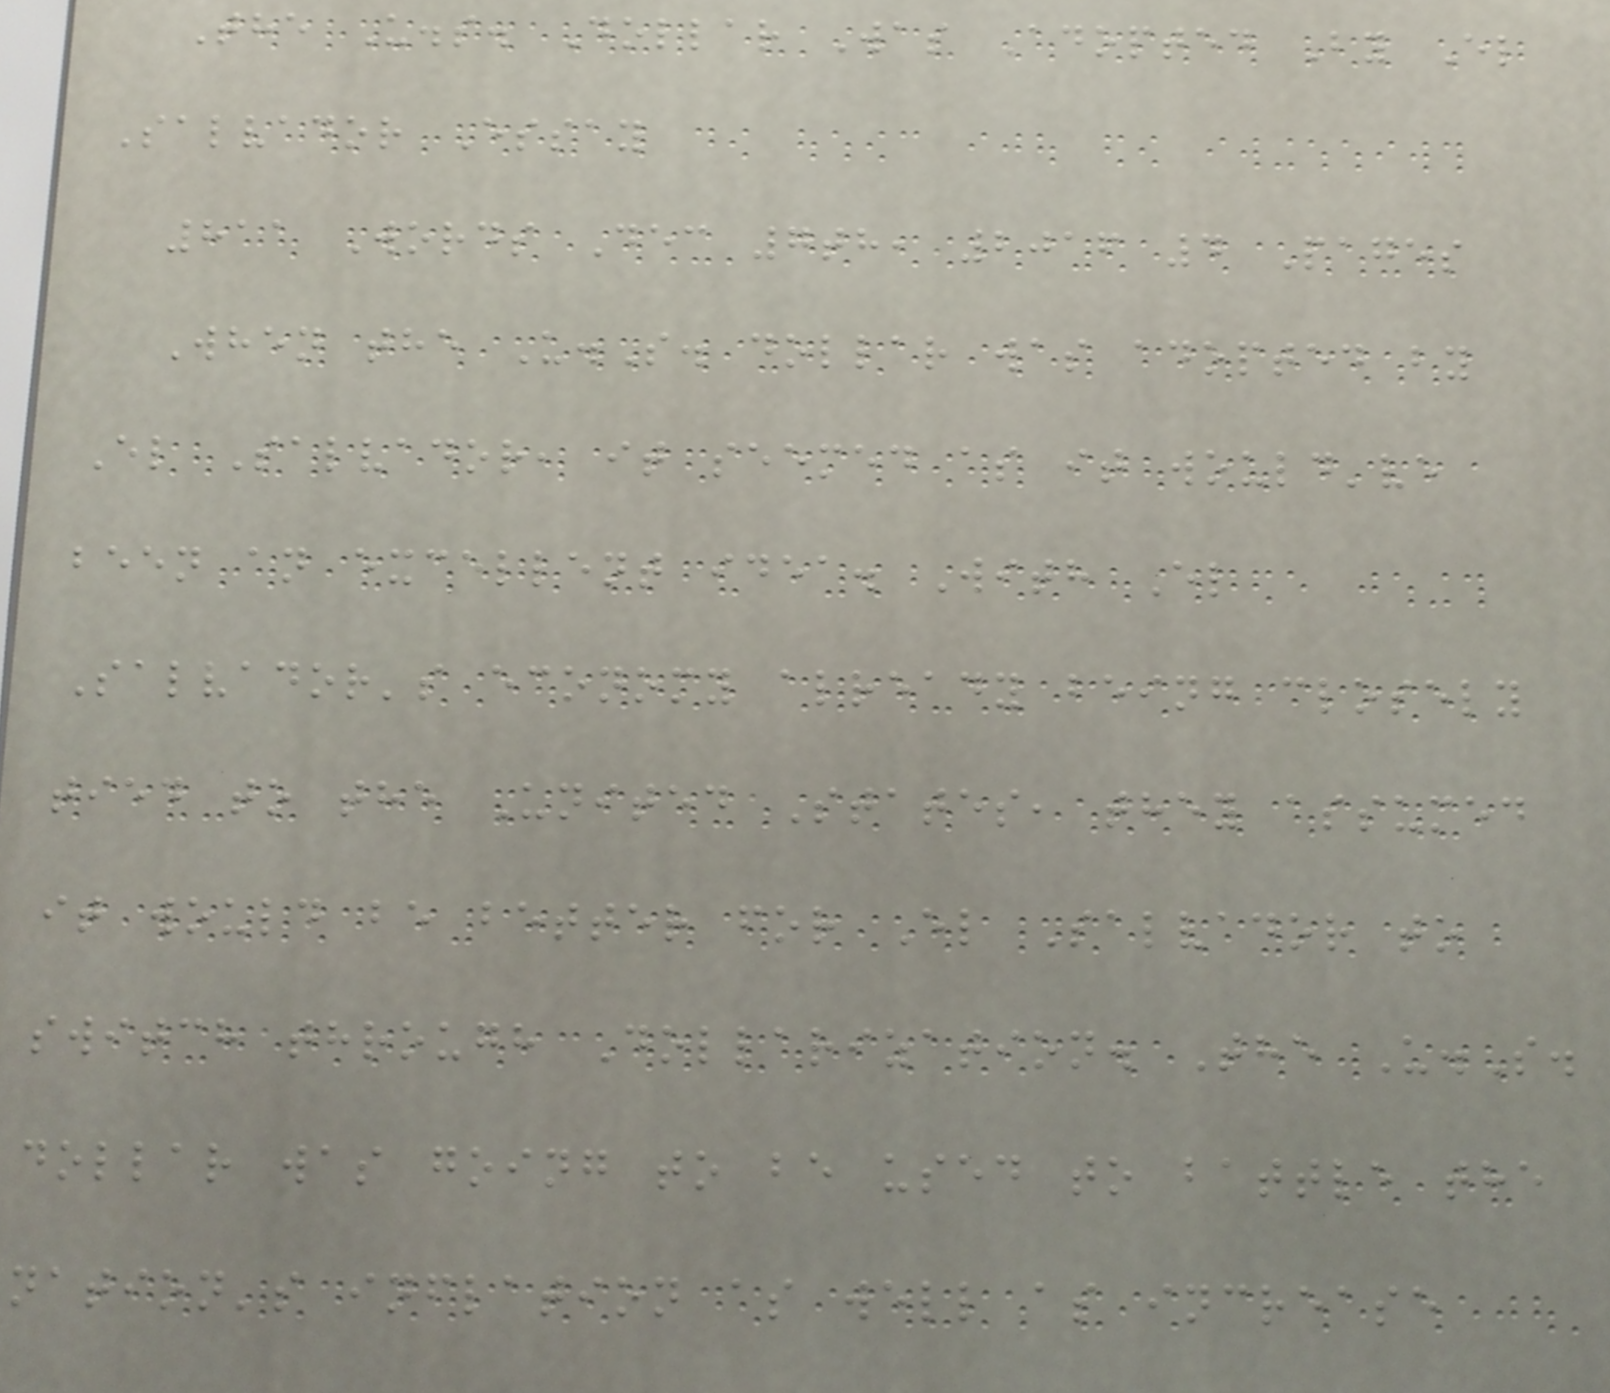The U.s. Dollar Was Adopted By El
Salvador Essay
811 Words Dec 7th, 2016 4 Pages
When the U.S. dollar was adopted by
El Salvador, it seemed as it would've
been an excellent idea. With El
Salvador's economy already being closely
tied to the United States, they assumed
it would be better for El Salvador to
switch through Dollarization. The U.S.
dollar was going to be used to battle the
nation's inflation as well as increase
